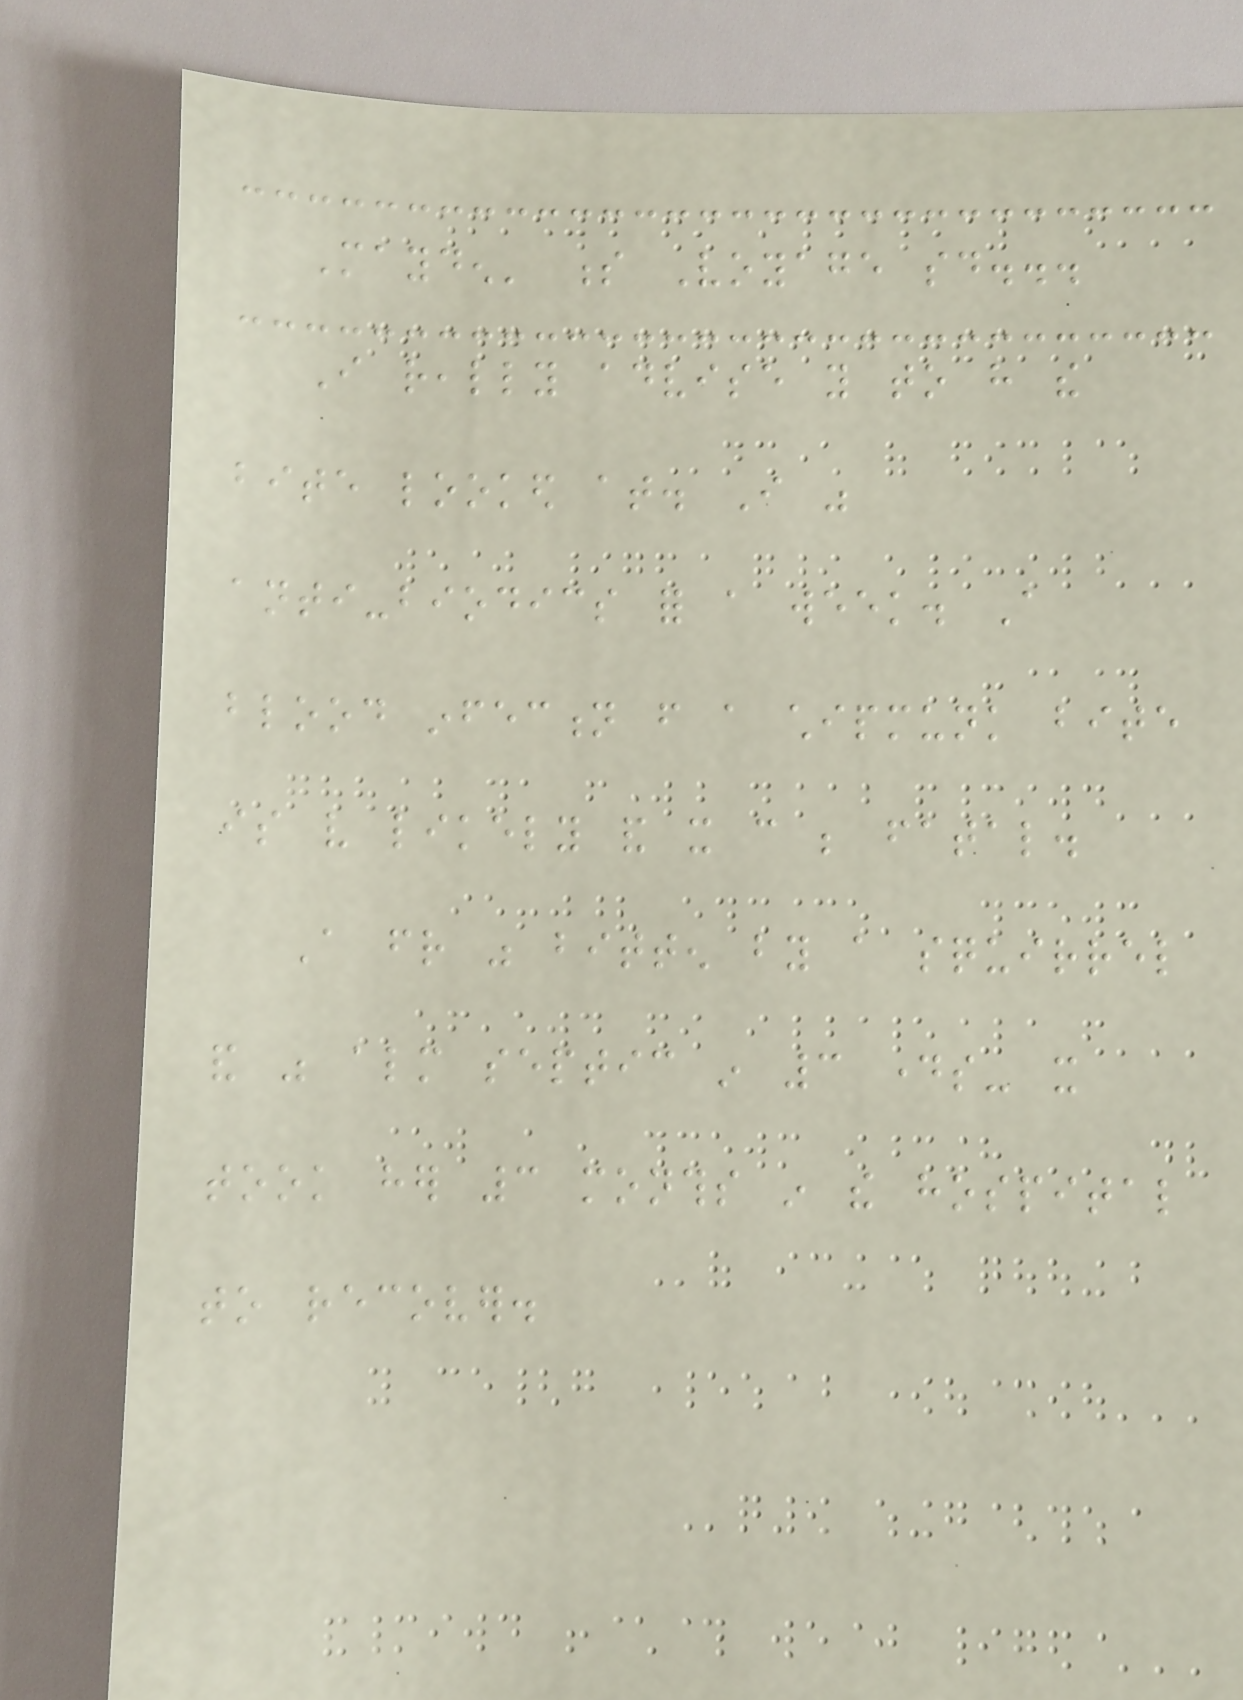Mayden' s Voyage said...
I really advise you to have the
bite looked at. I was
anti-biodics for a week. A
blood infection from a chipmunk bite
is very likely and it can be fatal.
A friend was bitten by a squirrel
and was almost septic in 3 days- it
took her 3 months in the hospital
to recover.
